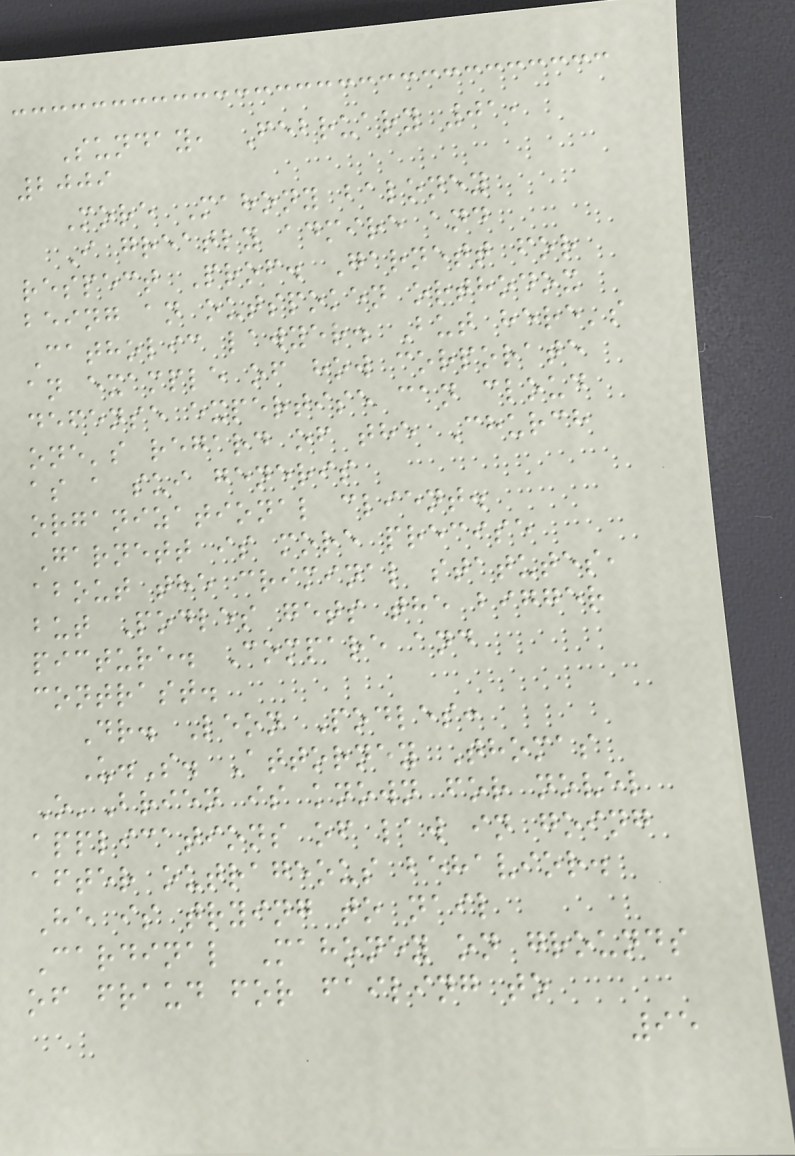Sunday, February 01,
2009
More Mahony baloney
I greatly admire and
respect Prof. Garnett for
being an outspoken orthodox
Catholic lawyer. But here's
an example of how corporate
defense expertise can cloud
one's regard of the Church
as a sui generis
organizational client.
Garnett is more precise
about the criminal statutes,
but Podles gets the bigger
picture. Compare and
contrast.
Dr. Leon Podles:
U.S. Attorney Thomas
O'Brien is known for novel
applications of law in going
after outrageous behavior.
He is trying to nail
Cardinal Mahoney on grounds
of fraud for failing to
95
